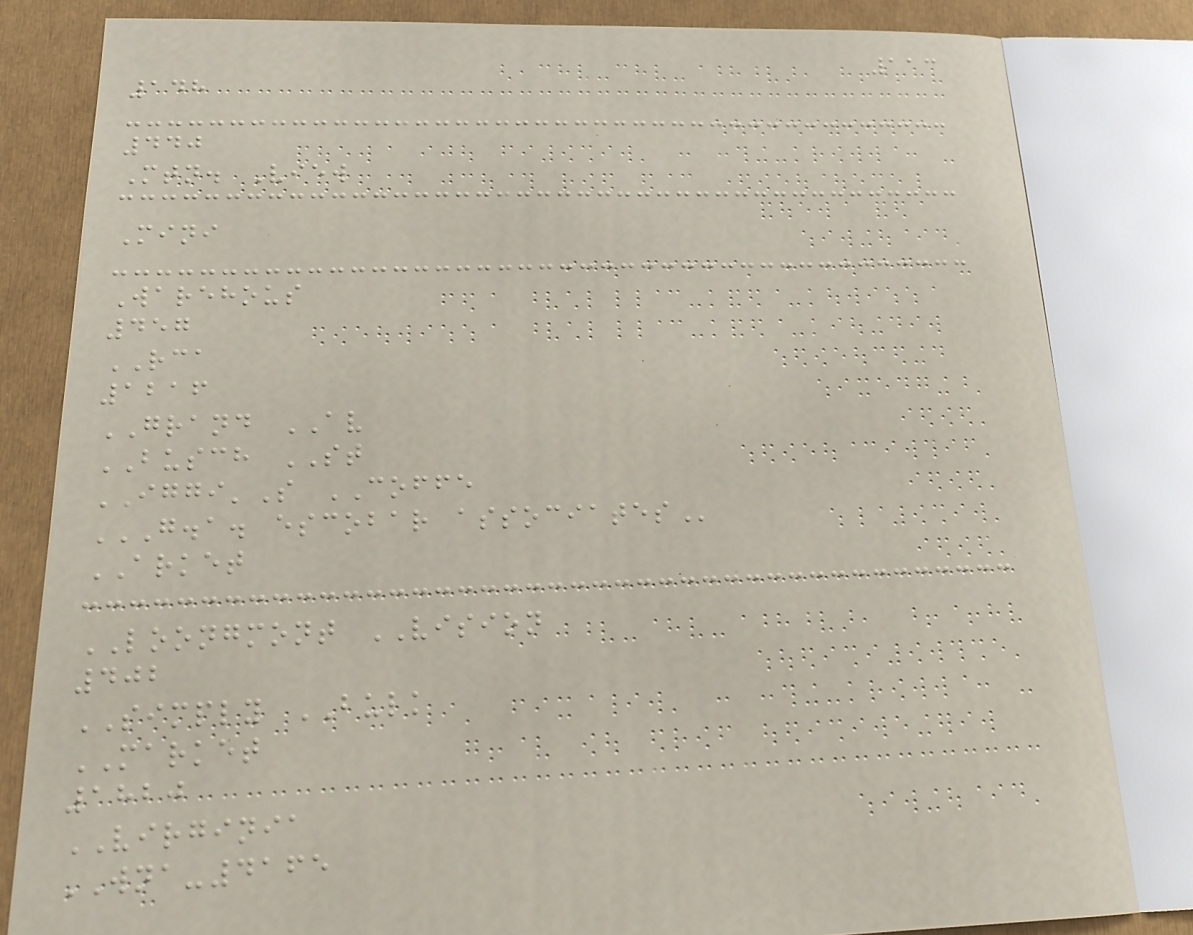113
148
440
Mtn. View
Mini
Warehous
457
RCA
1216
GRAND AV
BUSCH ST
IGGI'S COFFE
G.A. ESCOBAR ASSOCIATES
ARKET
LOONGMONT VISION
402
SIMPLY BULK
MARKET
1820
VIRGINIA
WNA-4165
